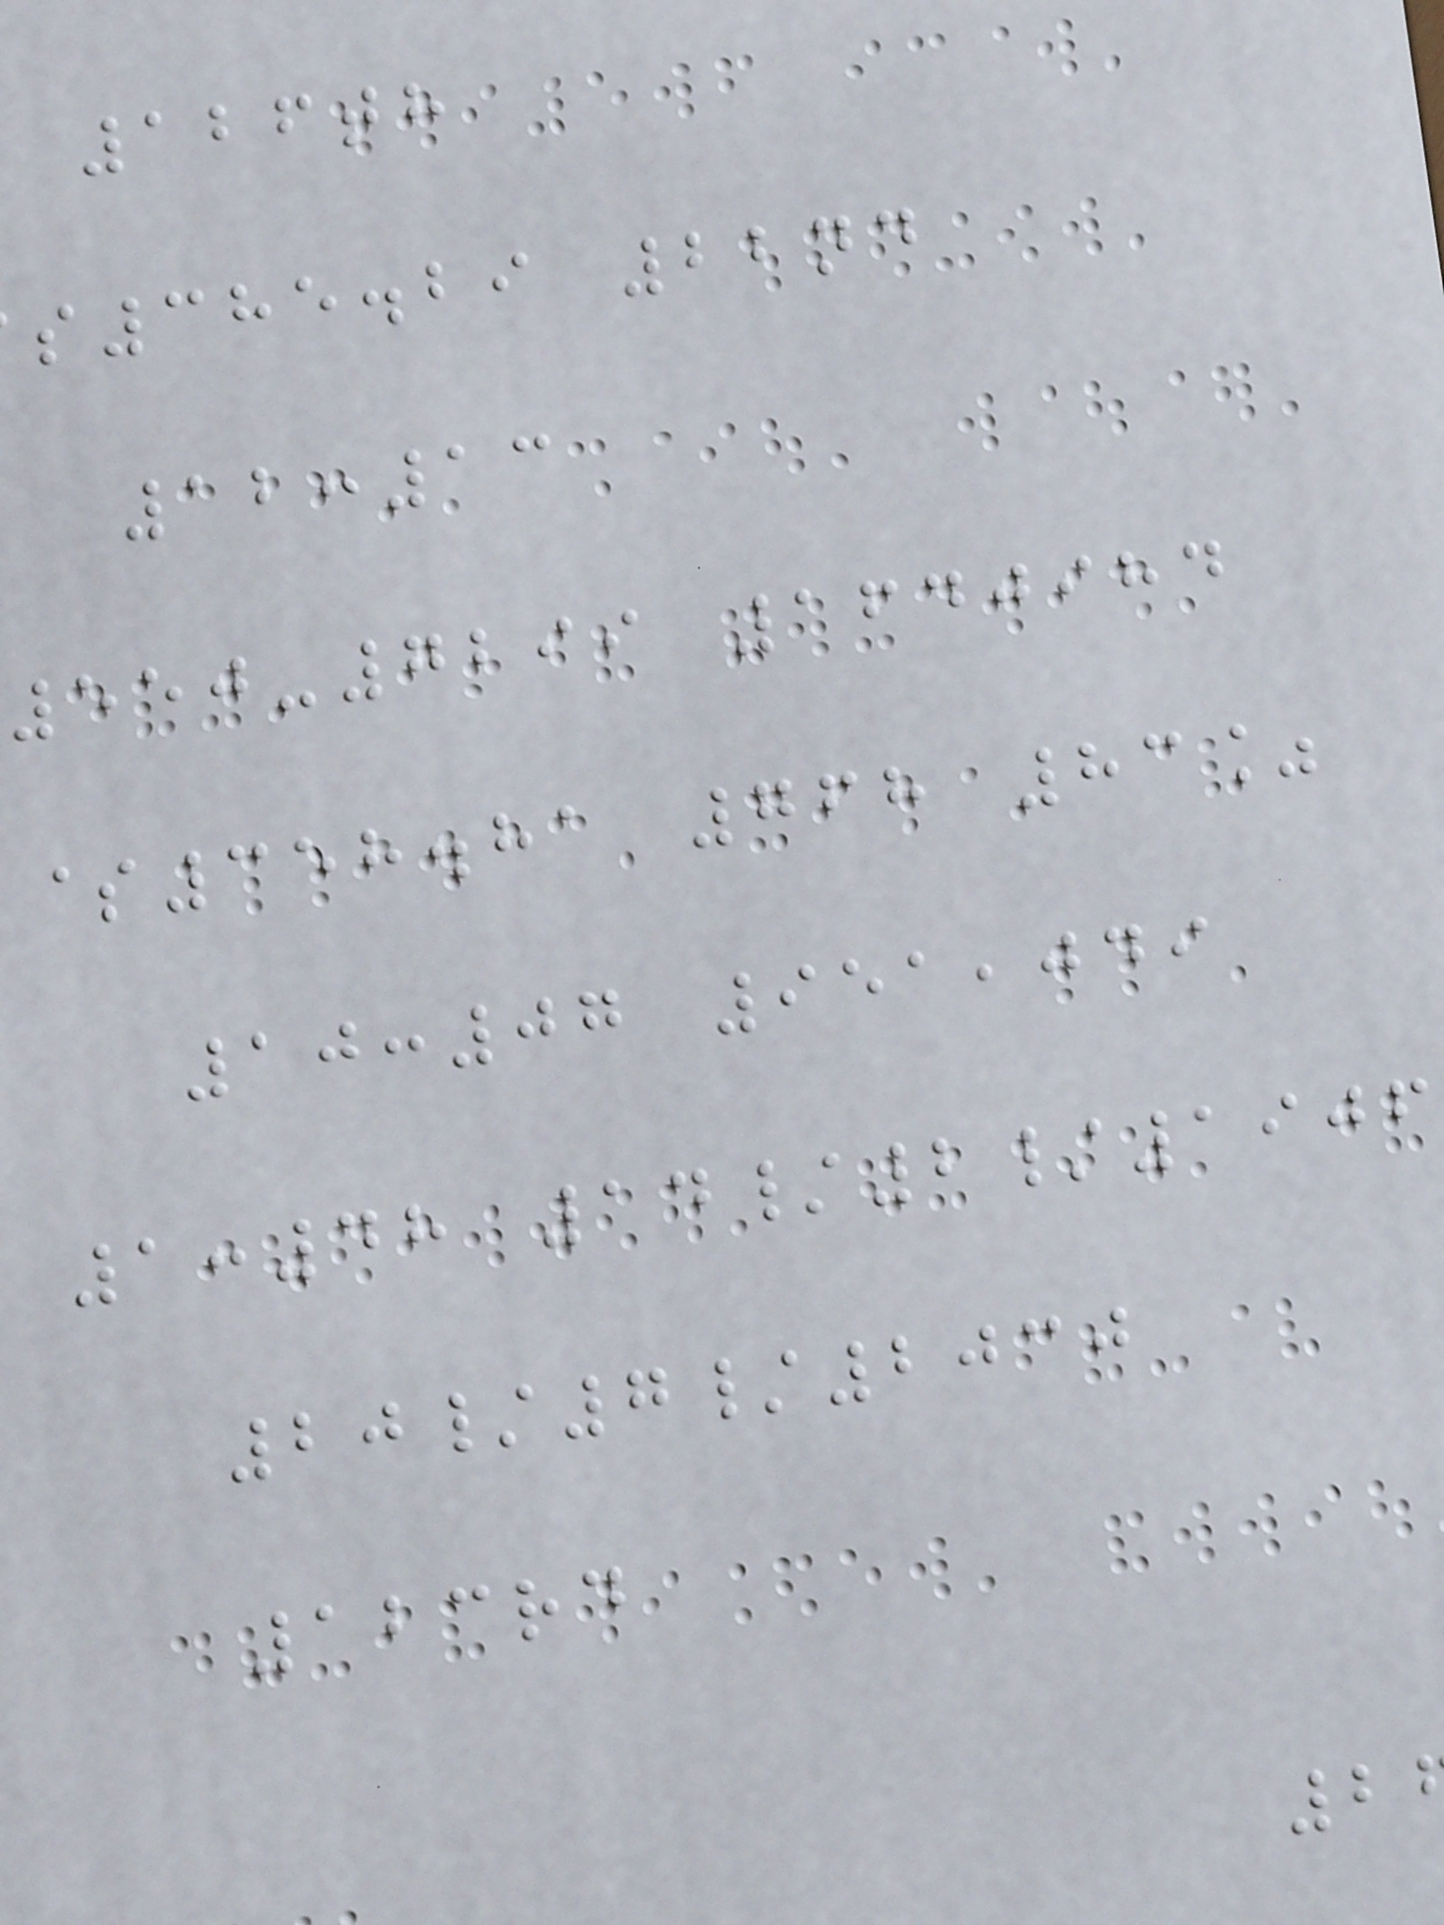126th
385.29 22nd
12:13
550-7299 1640984
$358.81 768 83%
10:07 951,049
1:48 14/2/1906
20/7/2030
123rd
